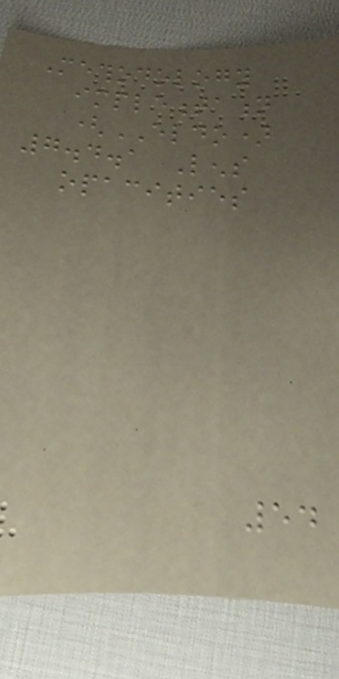Methodology
implementation
(ELDO)
7.4.1 Lens
opacities
54
